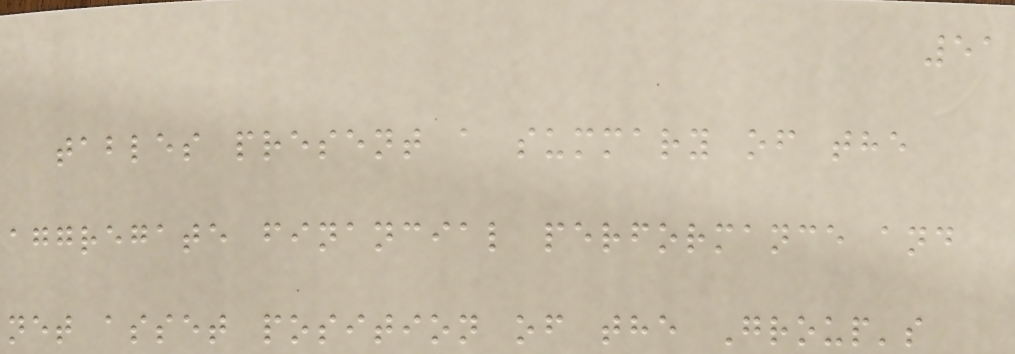51
tables present a summary of the
aggregate financial performance and
net asset position of the Group's
